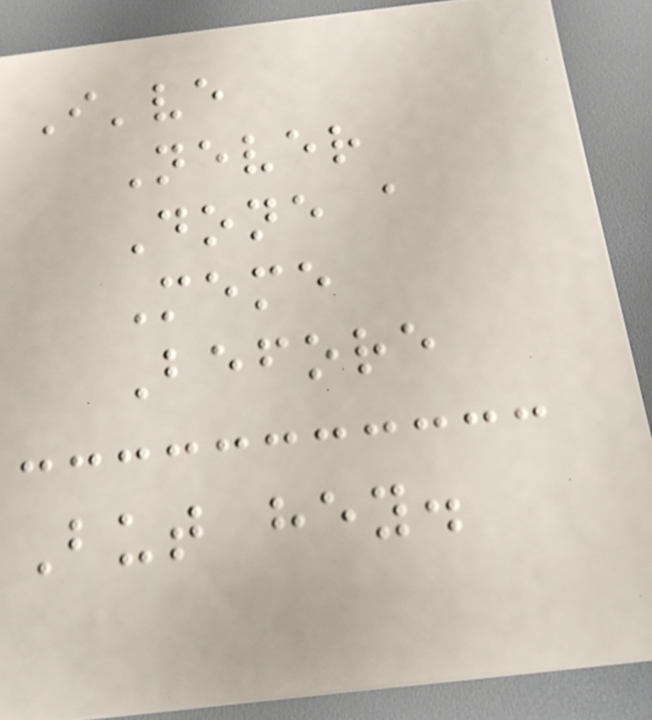I've
Never
Done a
Meme
Before
But hey.
